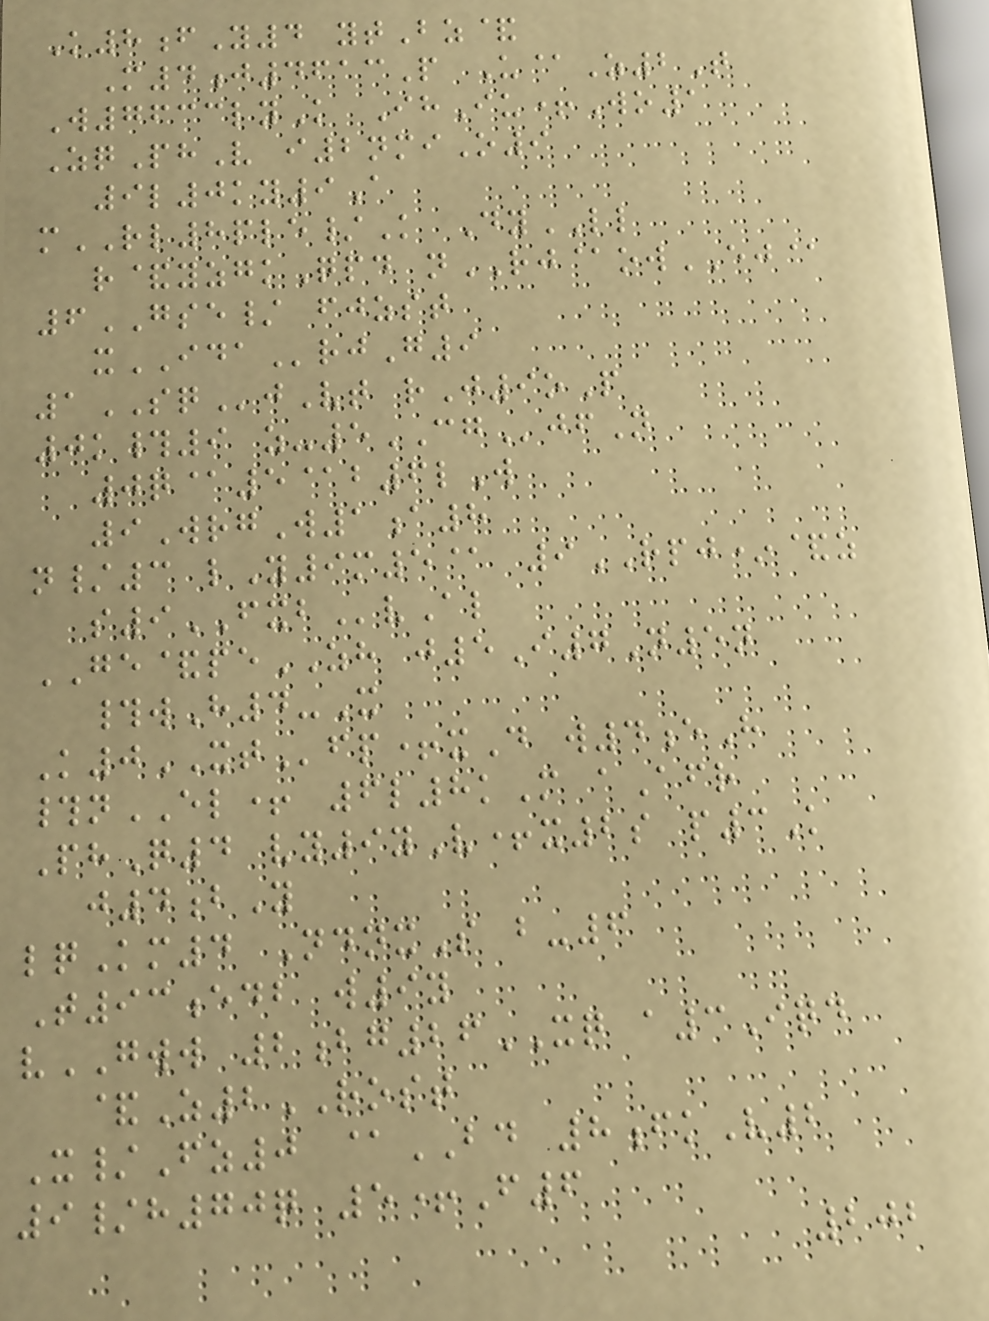K8fY4 ytBz&
M4j4613P U@Z2T
W7633lyK IhIu+Wo1
ZqPhV i2nmiO9
9l0ky9A
mRL8ple/K DyLL
r&yzgkQpd nRJ@owEJ@
6GSE/ fjzst
xIDArjG9
1SQjVt rJ9oP
0k#9 z-5CGjfN
0q@5@b6lW
9WrgW1a8
n/3 lY9m5@ 9RPJ*&z
s9FXBvAl
GE&peZH j5I7N5n
#wH4-X
K0XTfp+xD w4eH
#nEL+ 6l8kM aAfr
PhQ4 vy9yV+x2s p3K
j4bY
lqKm4 NdnxS b-6
T93edb w9y
vGWW 2bg26XQ a3Iqd
&Z2ROST
X/Fz0 @BD 8fkV2
9/h70q 5+F6
202
